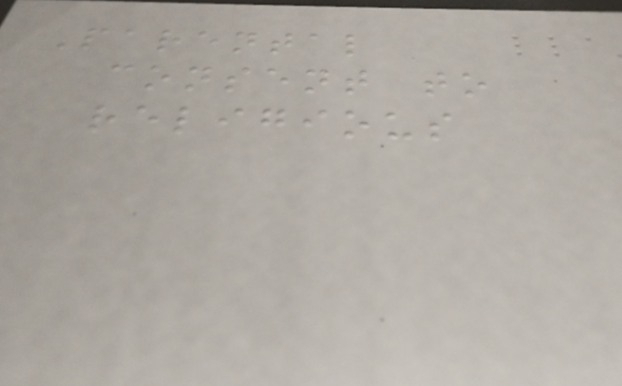Parental
consent to
religious
